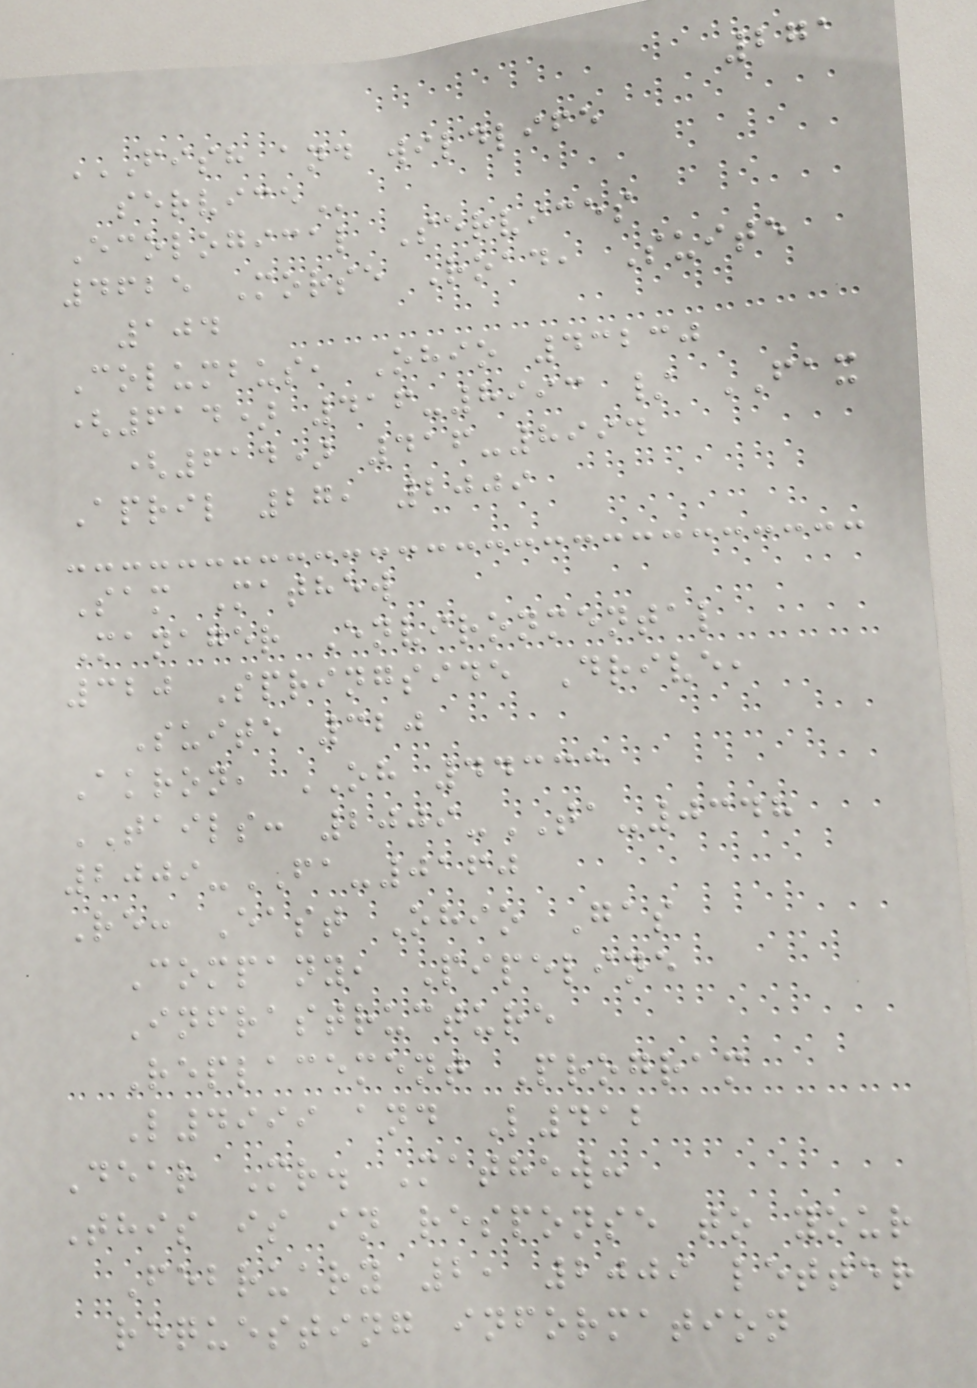271
FISH AND WILDLIFE
SERVICE
Ecological Services
4625 Morse Road, Suite
104
Columbus, Ohio 43230
(614) 416-8993 / FAX
(614) 416-8994
April 27, 2009
Sam Mathew
Manager Environmental
320 Springside Drive,
Suite 320
Akron, OH 44333
TAILS: 2009-TA-0348
2009-FA-0160
Re: East Ohio Gas
Company, Pipeline
Infrastructure
Replacement Program
L4999 and L412
Dear Mr. Mathew:
This is in response to your
February 2, 2009 letter
requesting information
